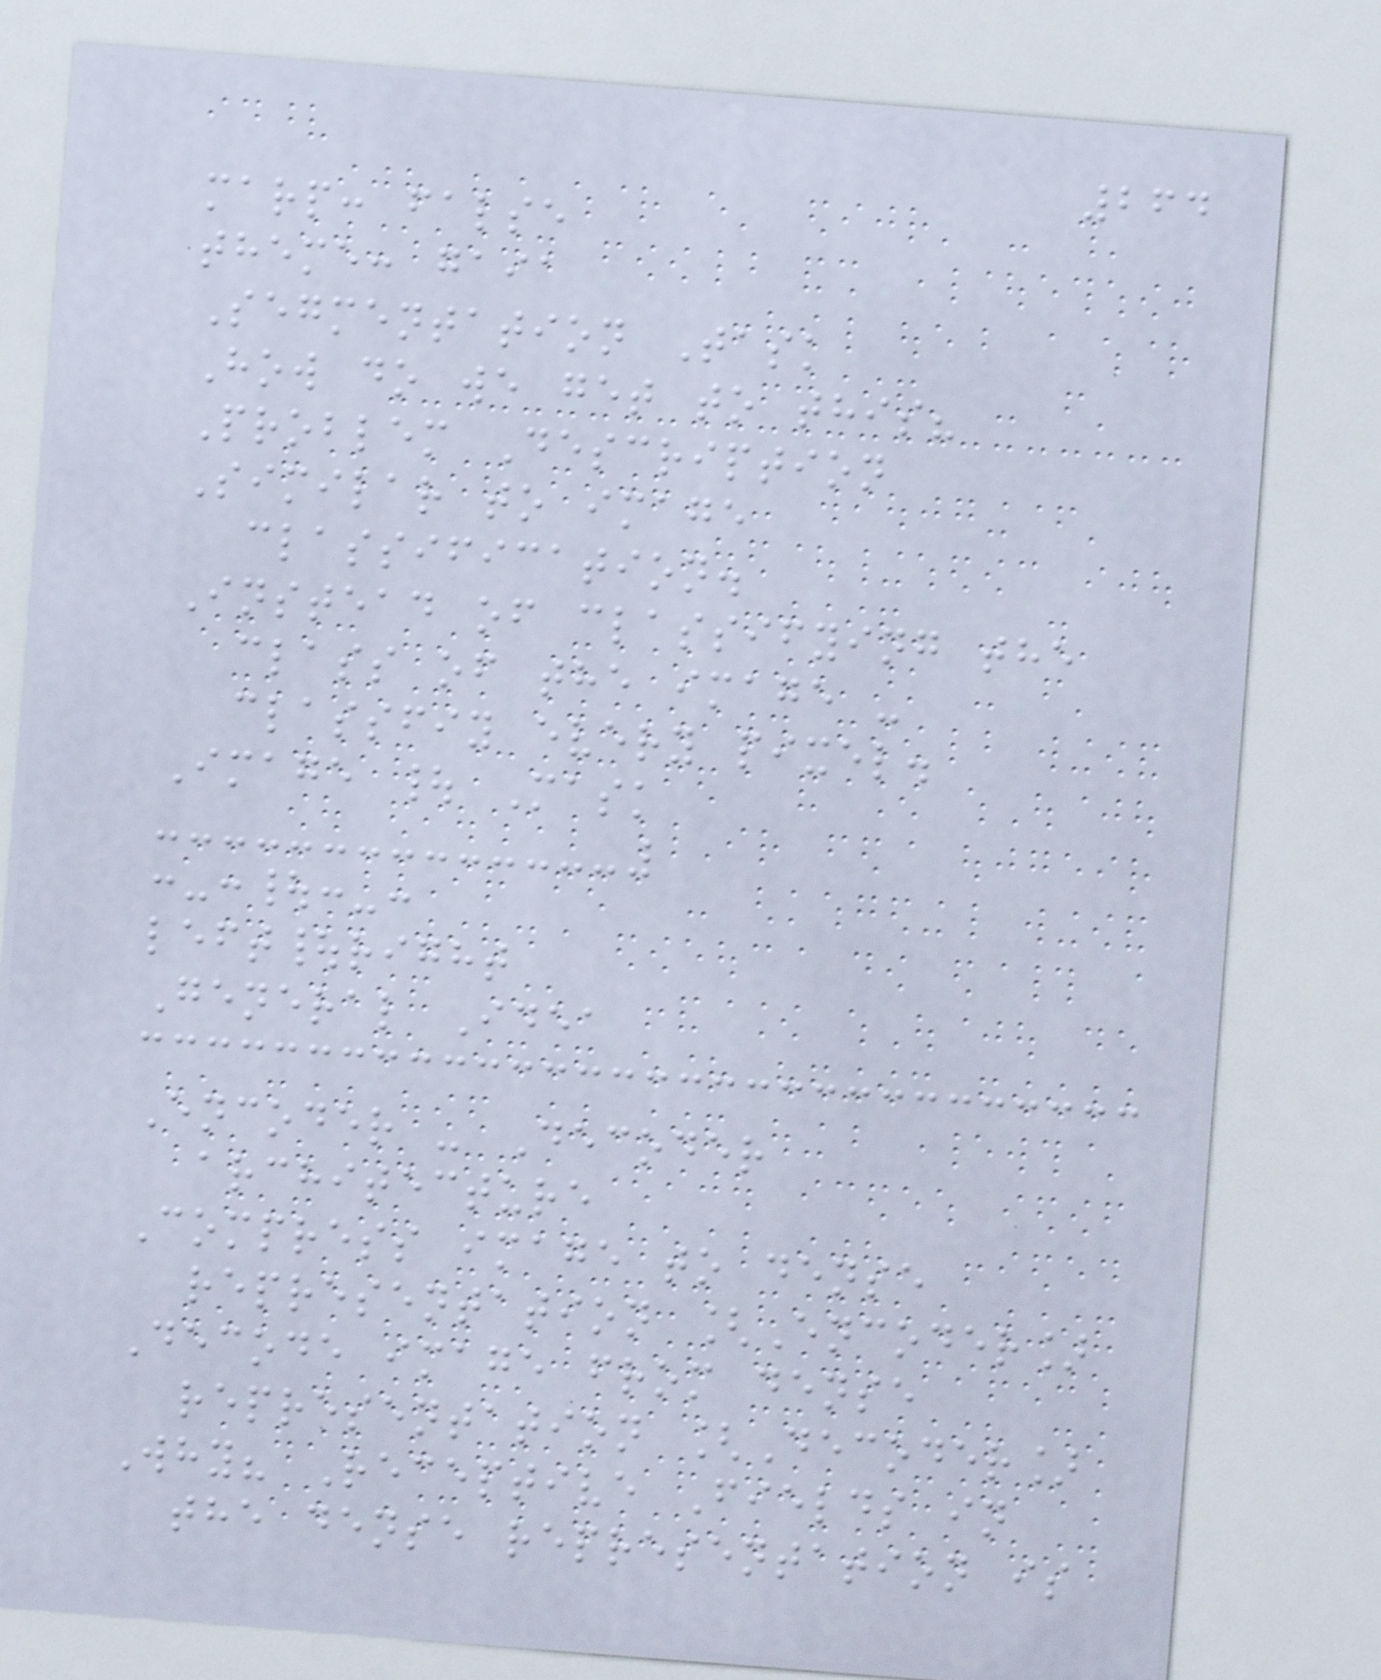264
marp: false
theme: gaia
Segmentation Task
How do we get to this?
Problem Description
Similar to image
classification.
Instead of classifying the
class of the image -
classfiy every pixel.
Image | Mask
:-:|:-:
left|right
General Idea
Encoder - Decoder
architecture
Compress image to dense
representation [Encoder]
Decode image from dense
representation [Decoder]
Why? Receptive Fields in
the dense representation is
